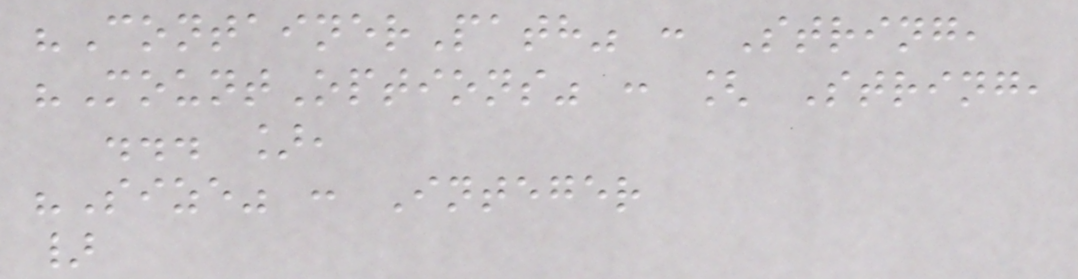"ContainerPath" : String,
"MountOptions" : [ String,
... ],
"Size" : Integer
}
